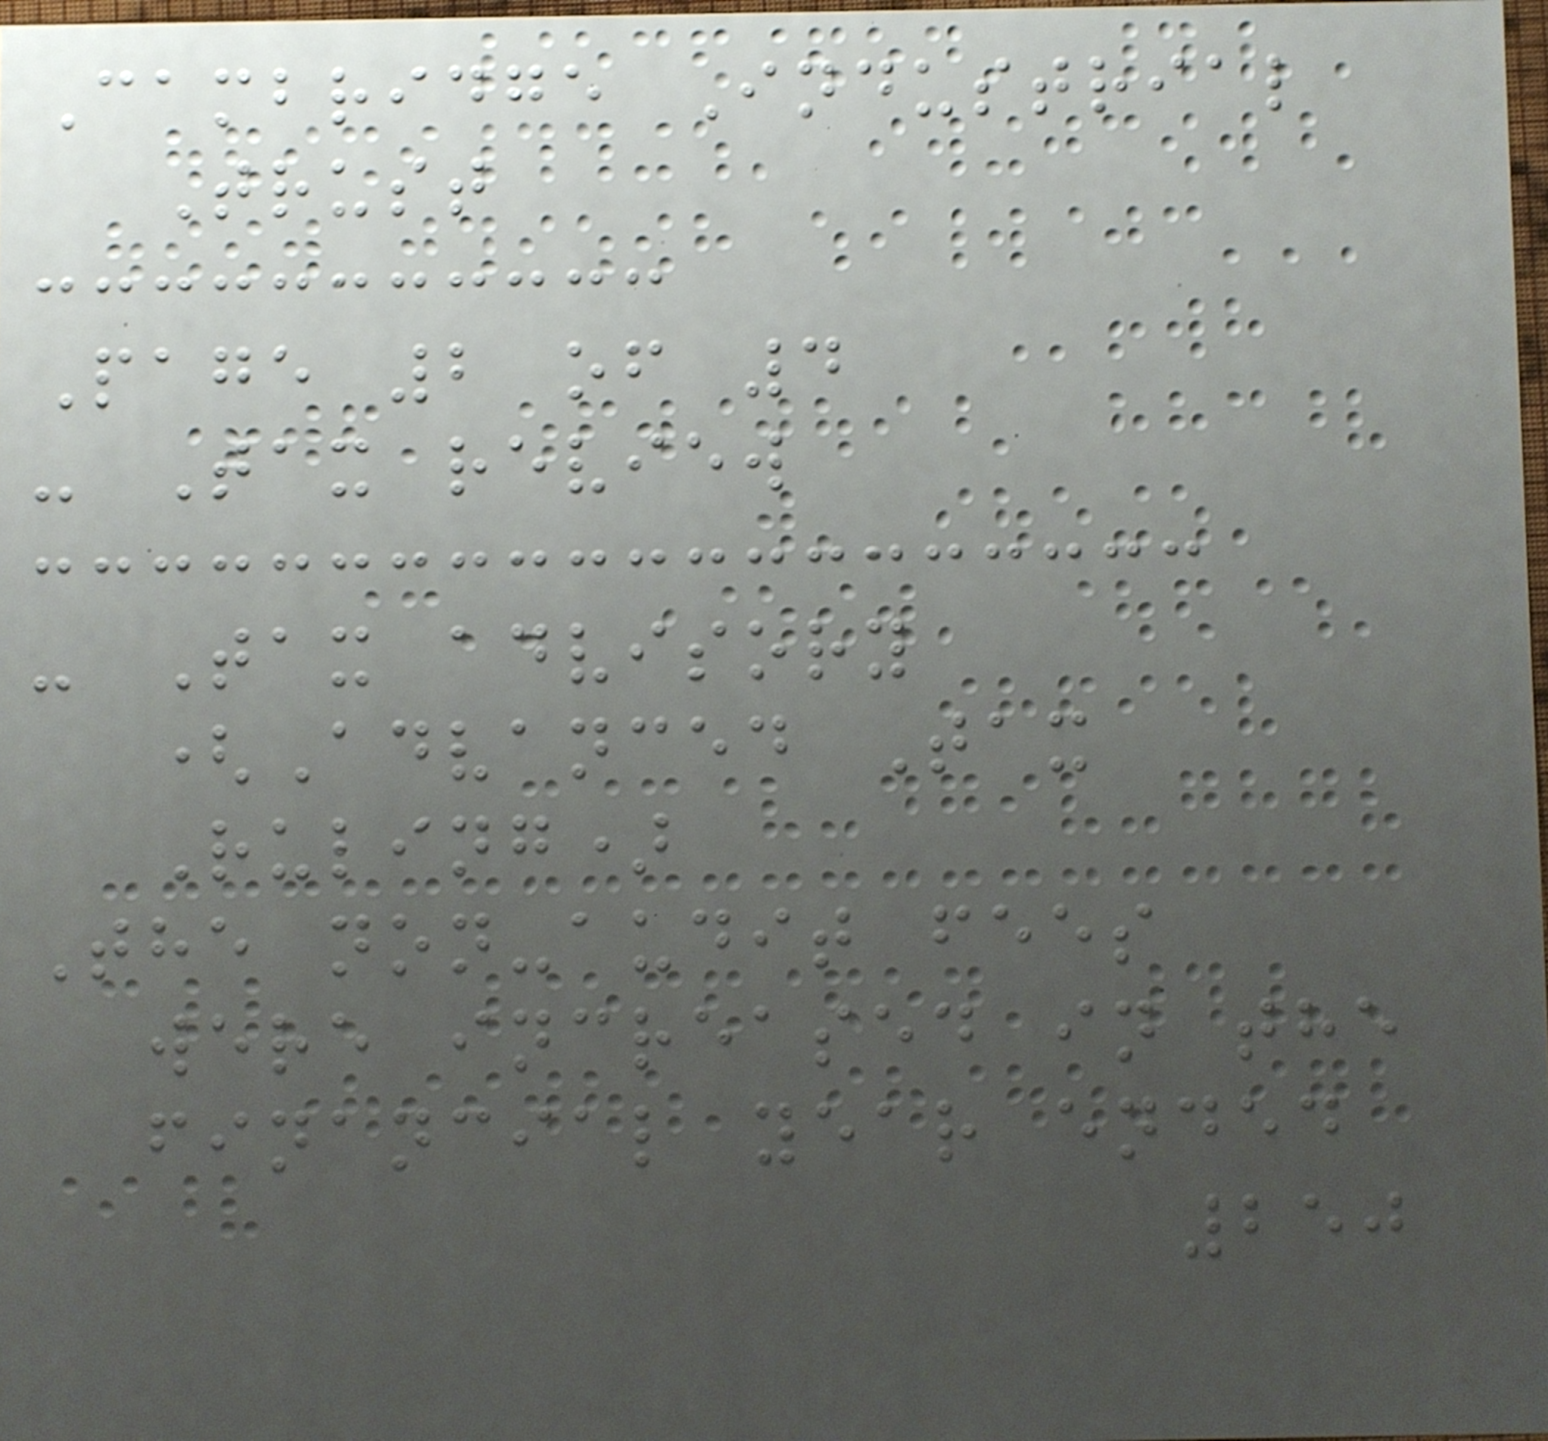Cambridge Industrial
Trust
Page 2 of 4
- Tax review
- Tax advisory
(Advanced Tax
Ruling)
The non-audit fees
were increased in the
financial year ended
250
